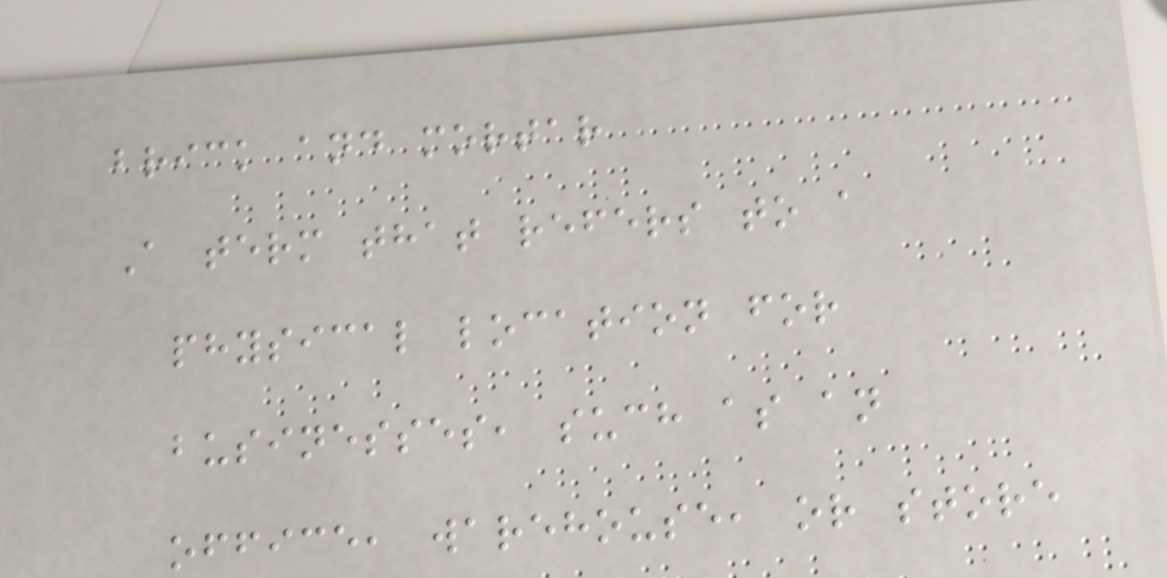brick and mortar
A term that refers to a
physical location for
businesses, such as an
office, warehouse, or store
